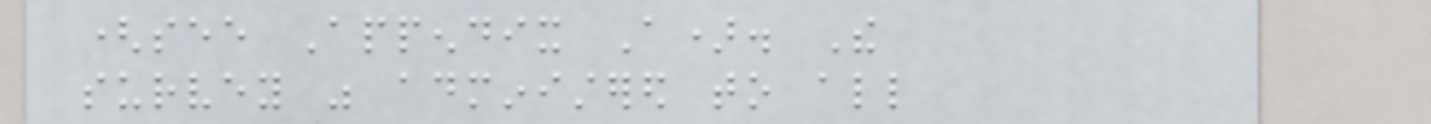(see Appendix A). The
survey was administered to all
